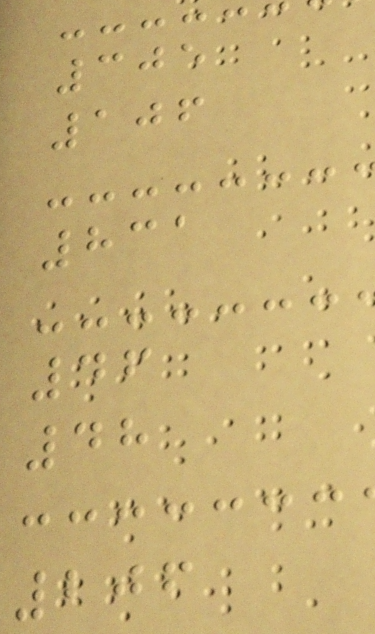305
106
831
46
48
206
